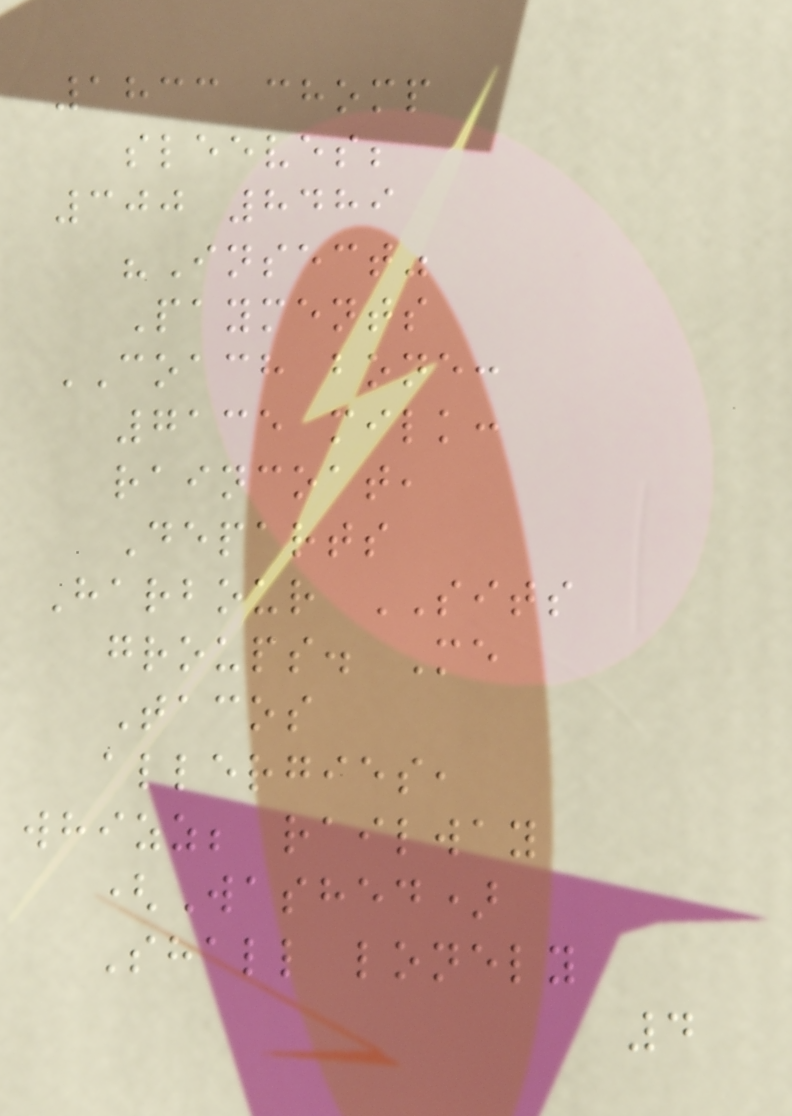1833 chomp
sleeves;
300 8489
"Insect"
Payments
COACH bone:
7135 milk:
raincoat,
Departs
Harbour SITS
groups. Me
Tacos
allergies,
whizz; railway
(Washed)
Shall lonely
4
